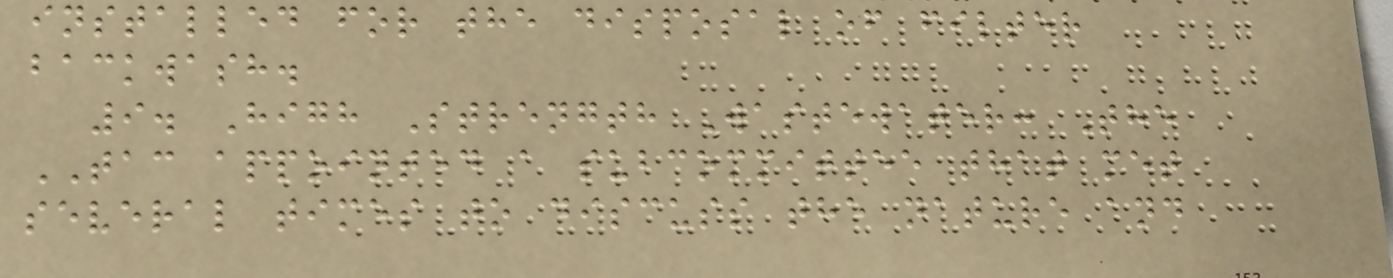installed for the disposal of filter
backwash.
9. High Strength Wastewater: The
TAC appointed a subcommittee that met
several times to discuss the nature and
